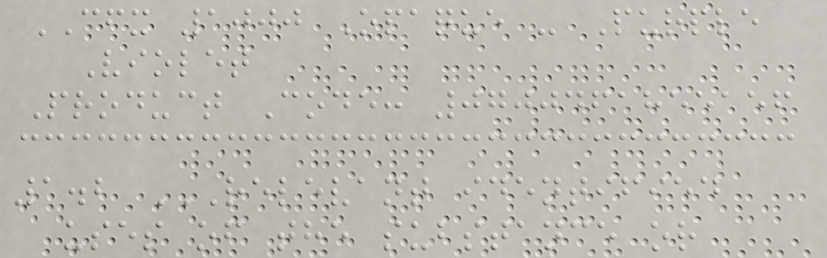CFX 1000 Opaque - Purple
Violet
Product Code: 0700461855156
1.2 RELEVANT IDENTIFIED
USES OF THE SUBSTANCE OR
